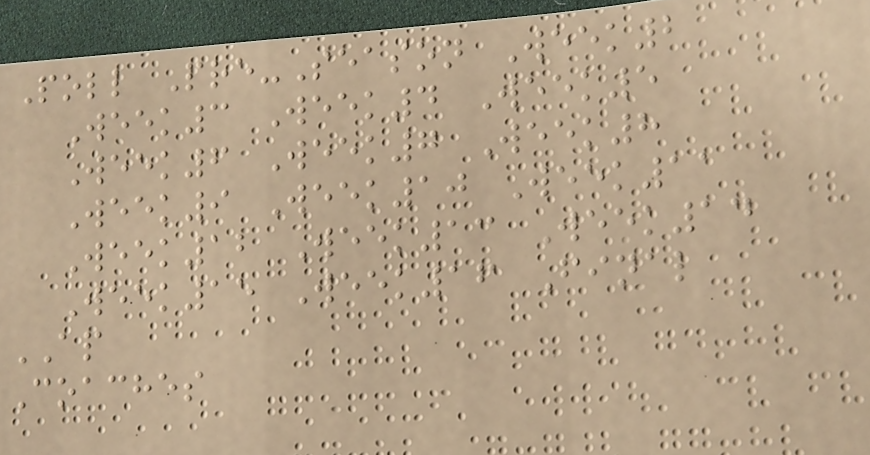Poll Pre-Season Week2
Week3 Week4 Week5
Week6 Week7 Week8
Week9 Week10 Week11
Week12 Week13 Week14
Week15 Week16 Final
AP
Coaches
